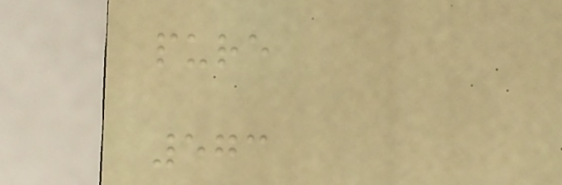pure
573
